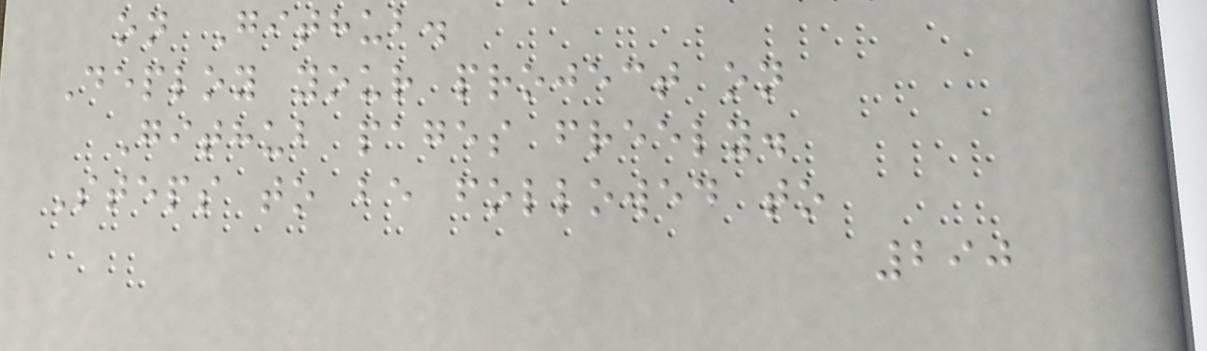on Github.
Deploy your project on
Github pages freely.
Steps to be followed to
290
